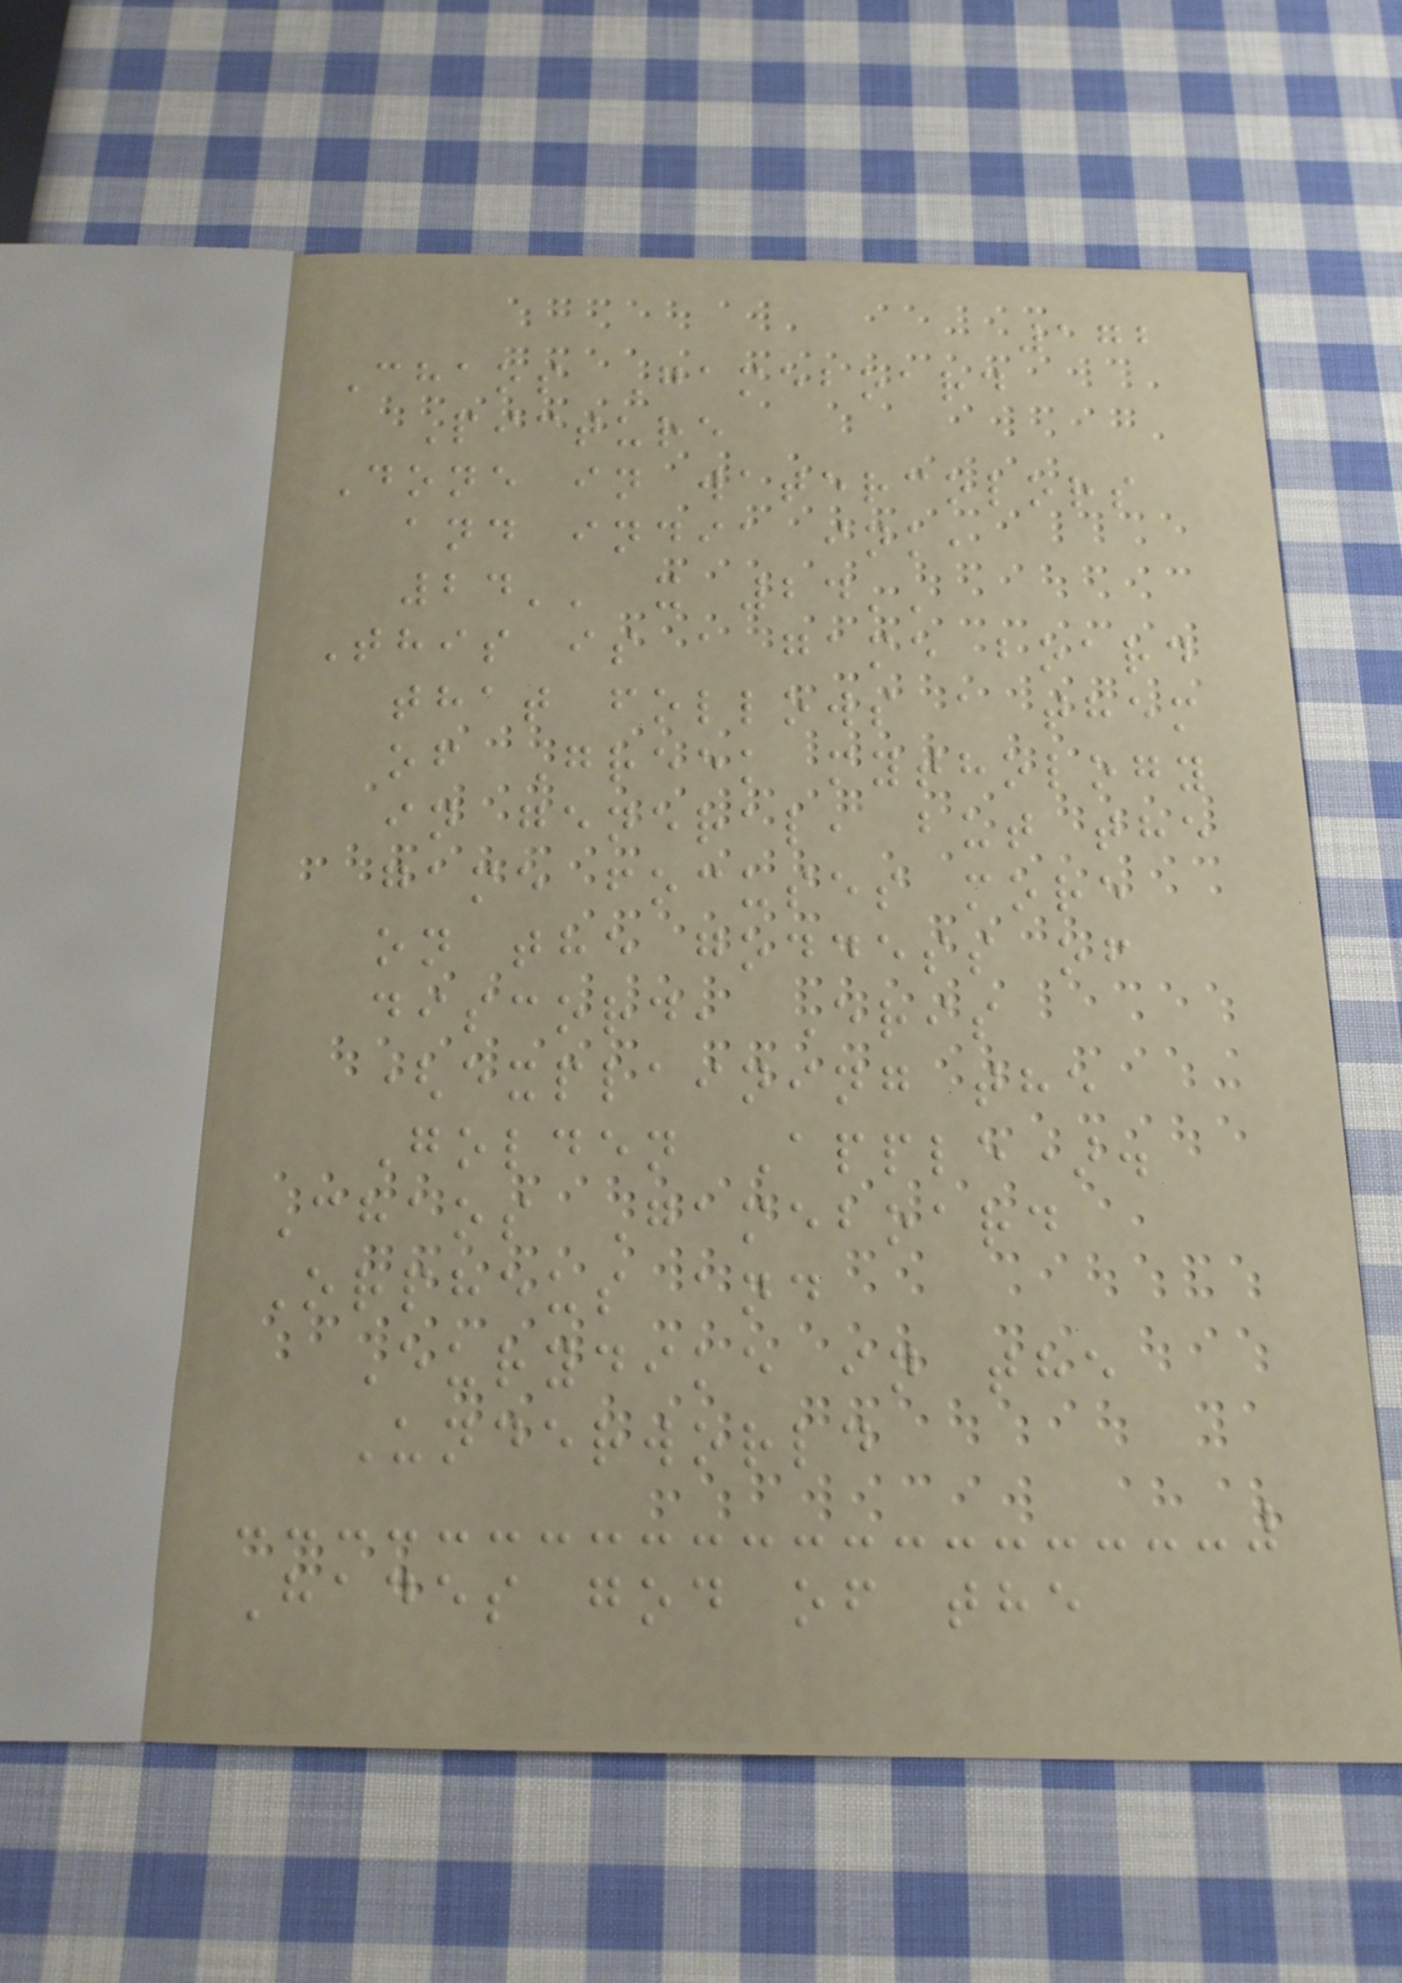172
Chaos Gameboard
Picture
Done in watercolors
and india ink,
24'' x 24''
This is a game board
that follows a them
of Greek mythology
in general, but the
game focuses more
on the goddess of
discord, Eris
(explaining the
Golden Apple).
Chaos Gameboard
Orpheus and
Eurydike in the
Underworld
Hades god of the
